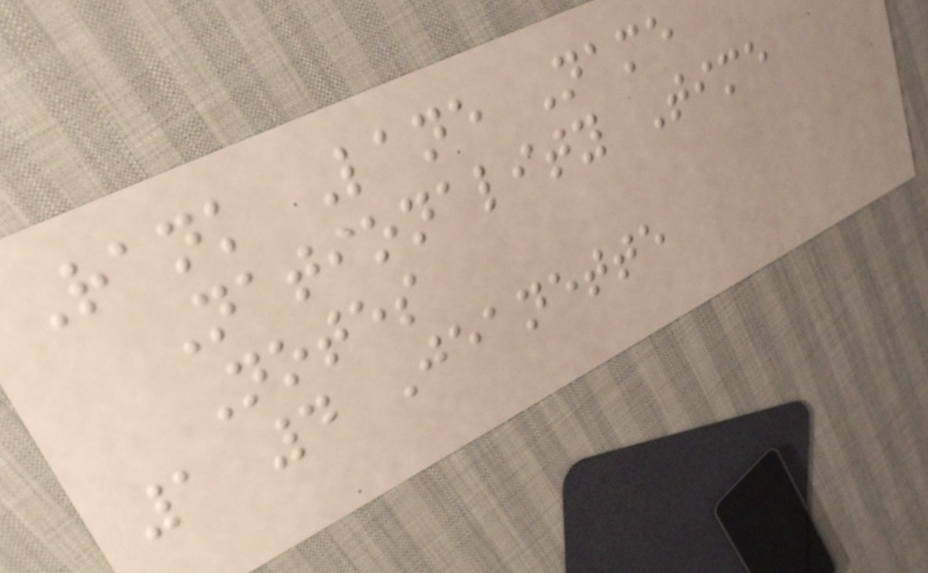Rank Lane Name
Nationality Time
Notes
1 4 Jeanette
